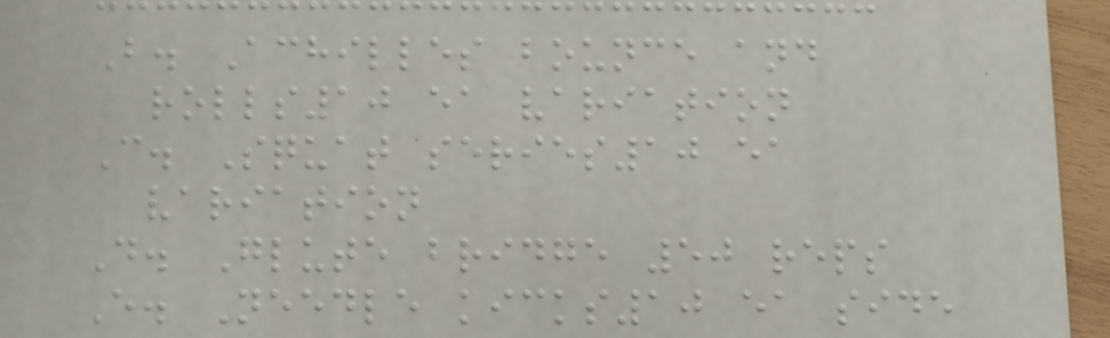B. Achilles bounce and
rolls10 ea variation
C. Squat series10 ea
variation
D. Glute bridge 50 reps
E. Needle kicks10 ea side
